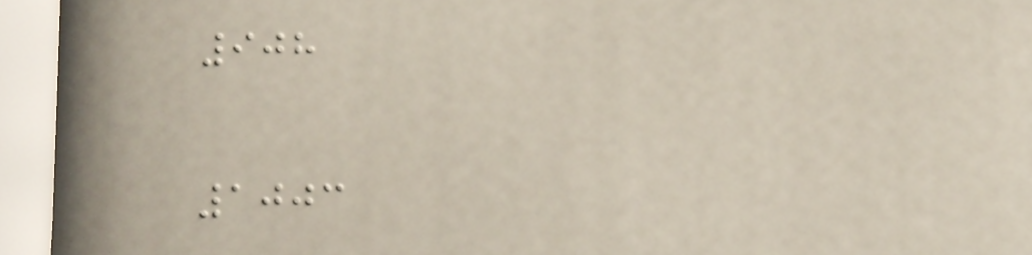908
1003
